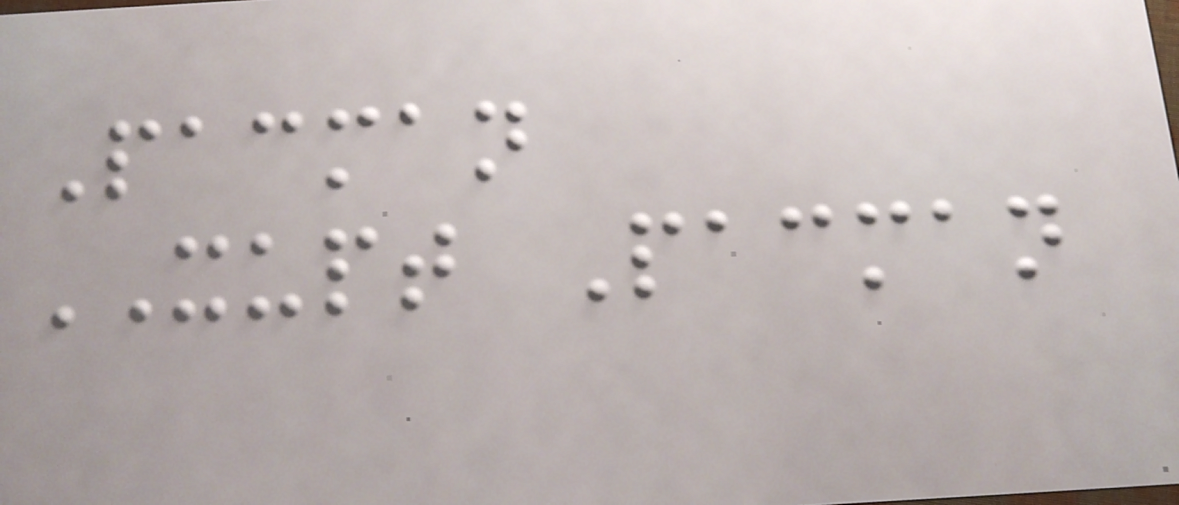Pacman
XUPT Pacman
